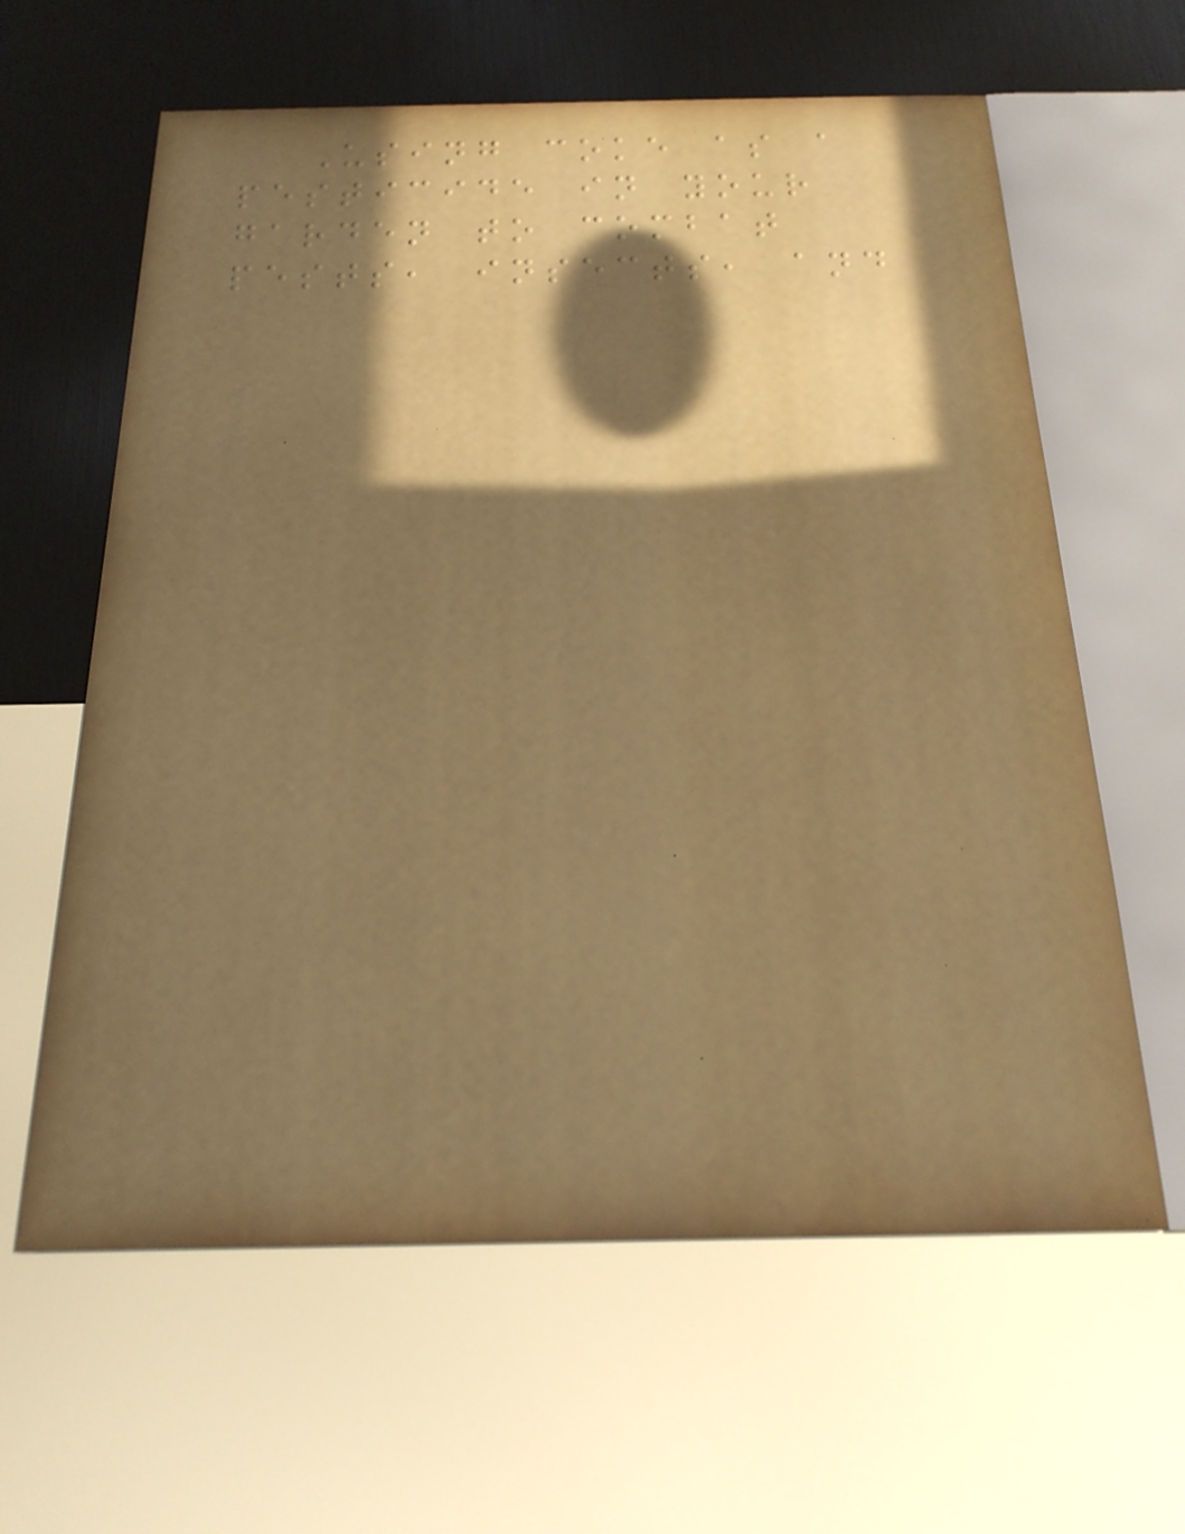Using coke as a
pesticide in your
garden to combat
pests, insects, and
